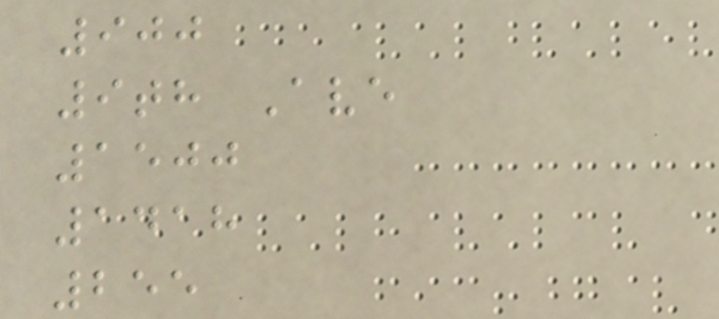900
9th Ave
1500
1418
255
